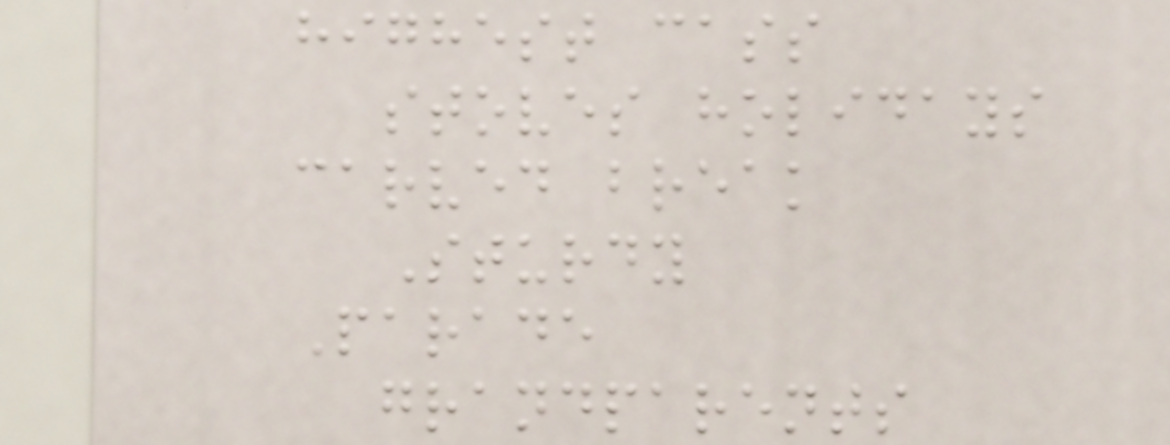highest cass
stoves holidays
carved break
Sturdy
Parade
grandparents
